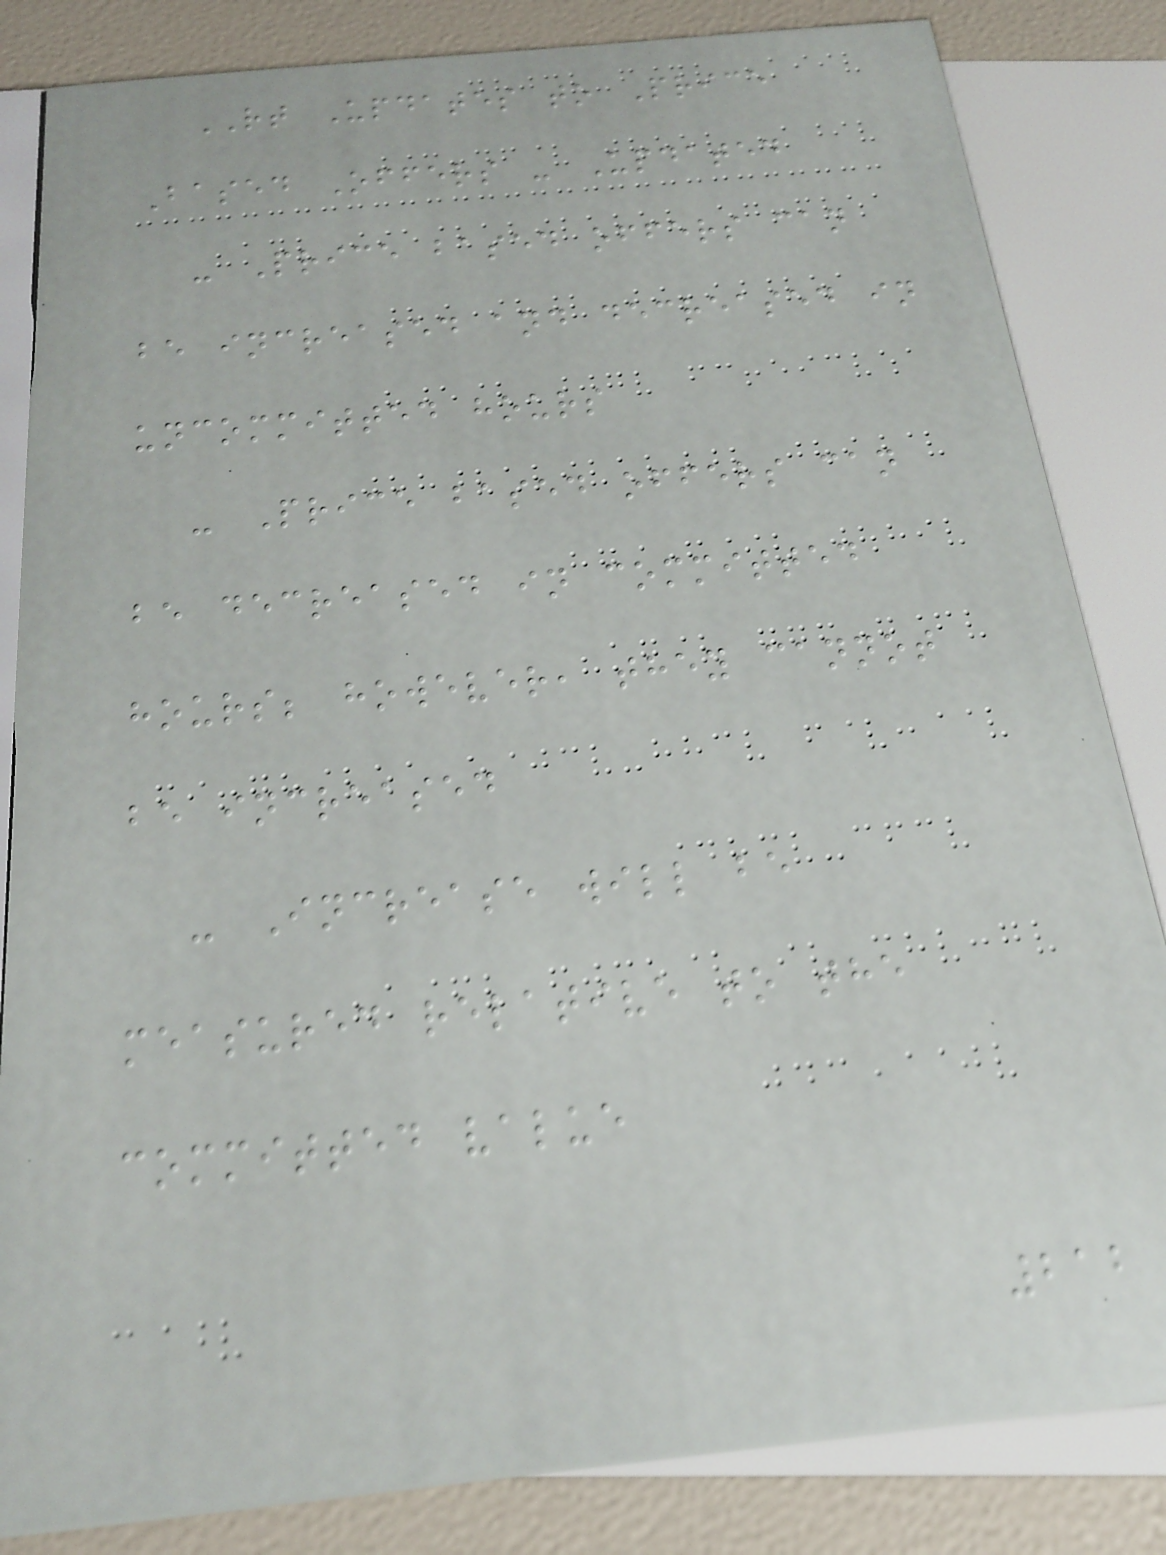RT Updates to Price
Based Offers - Updated
- Price based offers can
be increased and decreased in
uncommitted hours
- Price based offers can
be decreased in committed
hours; however, they cannot
be increased
- Increase will be
measured relative to the
committed value
212
